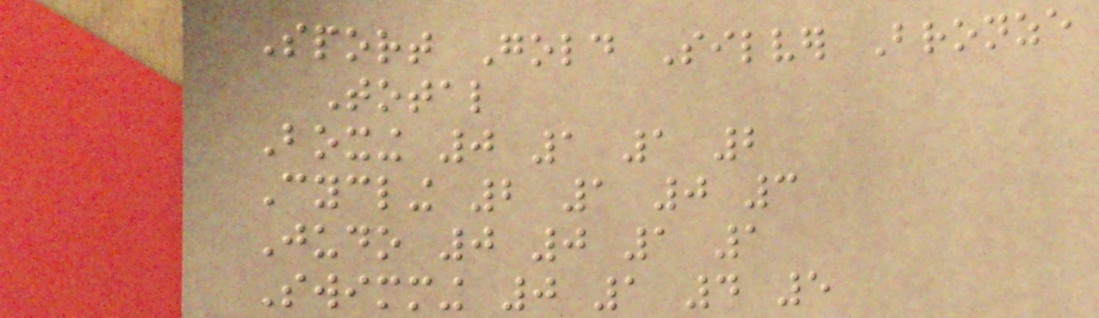Sport Gold Silver Bronze
Total
Boxing 0 1 1 2
Cycling 2 1 0 3
Judo 0 0 1 1
Swimming 0 1 4 5
